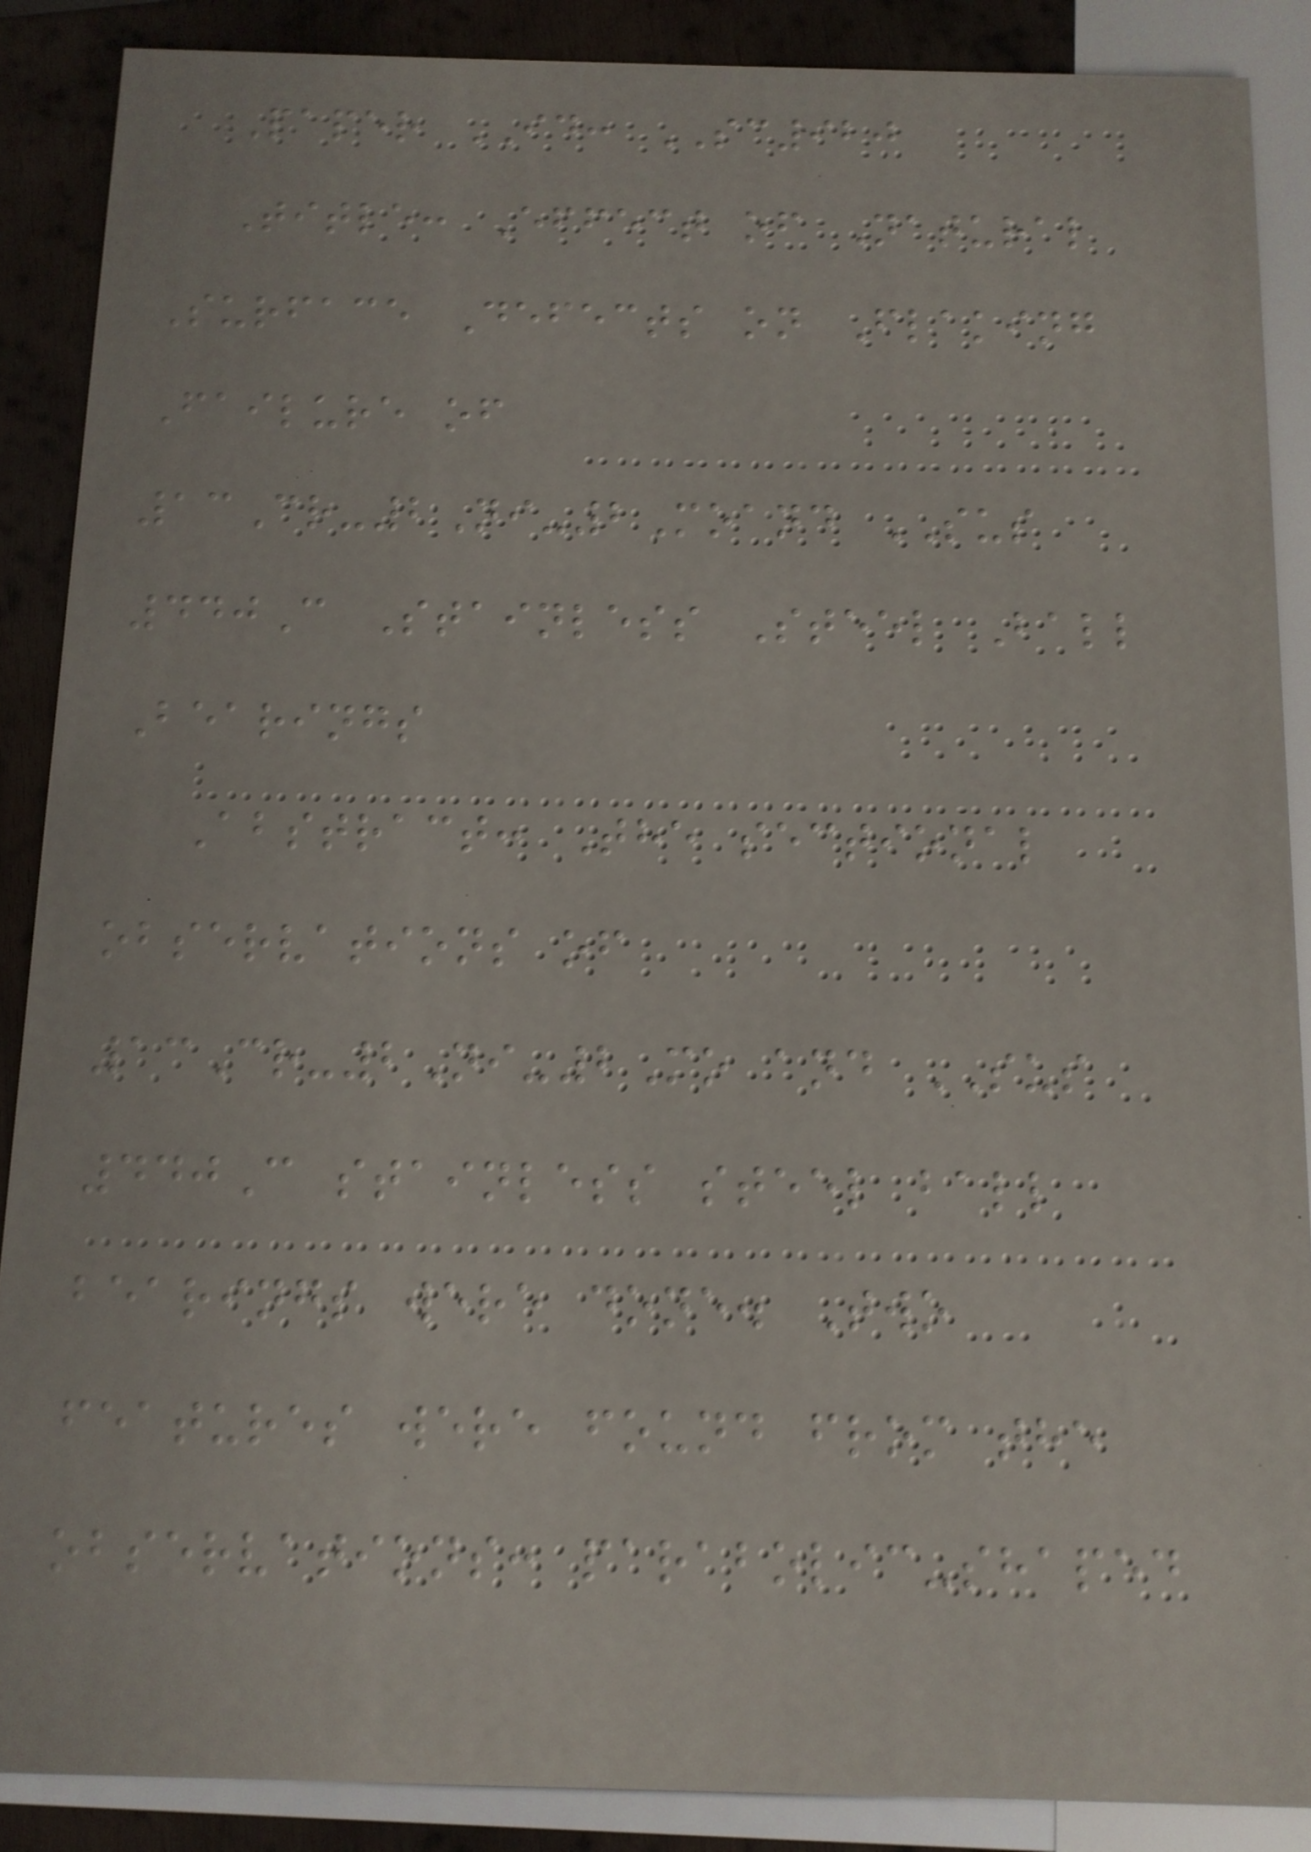Paper ID: SC920
Title: Effect of Natural
Surface Defects on Flaking
Failure of
13Cr-2Ni-2Moand SUS
440C Stainless Steel Ball
Bearings
Abstract: The sectional
observations of
13Cr-2Ni-2Mo and SUS
440C stainless steel ball
bearings were done. Two
features were found from the
observations: parabolic-shaped
